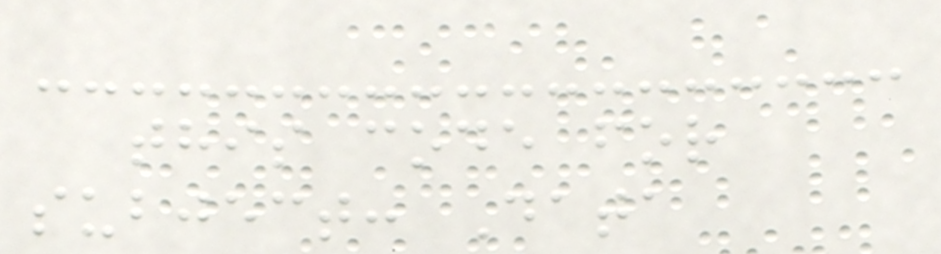this code for
subject: Data
